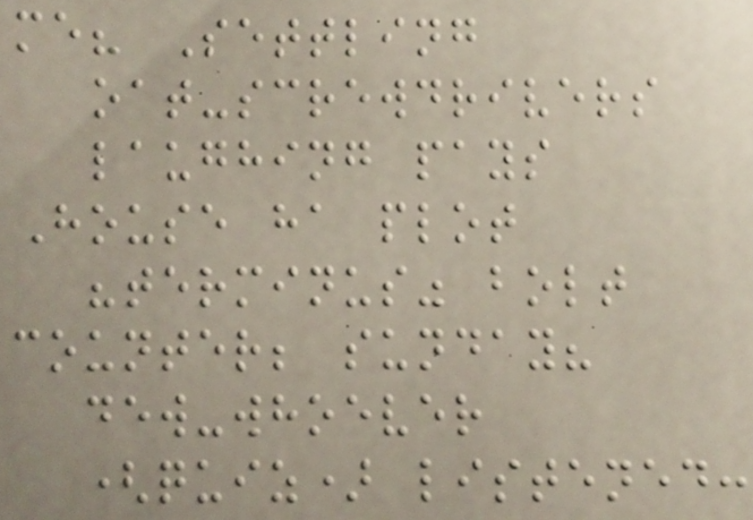me? Settling
oat-screwdrivers
laughing pays
House ha plot
"terminus" bolt
counter; sunday?
dew-whoever
(quiz) listened:
